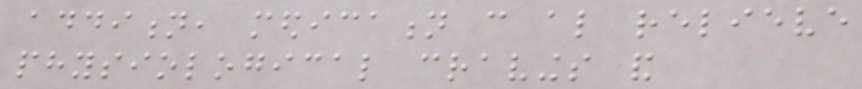addition, medication can also relieve
physiological cravings and
